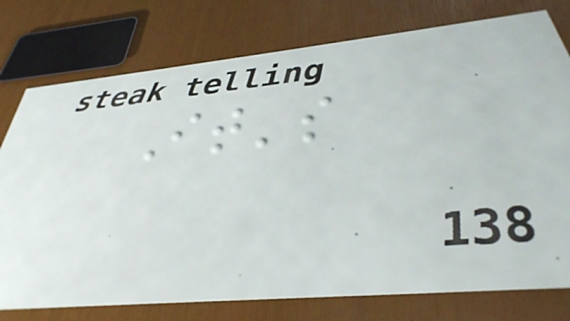It's
